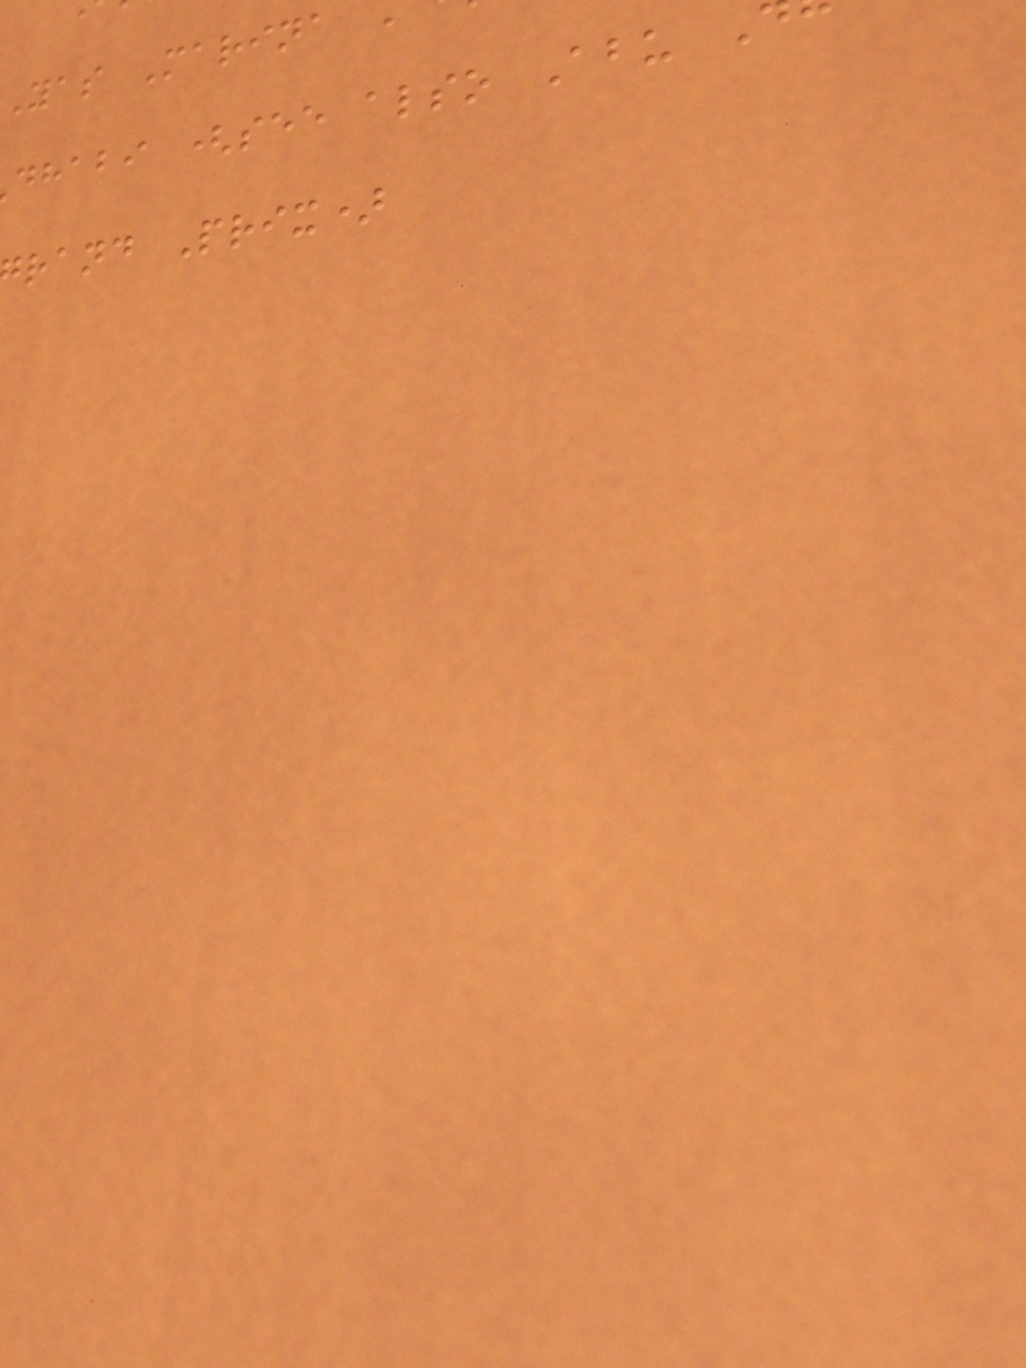Yas Marina
dhabi (see also Abu
rand Prix)
